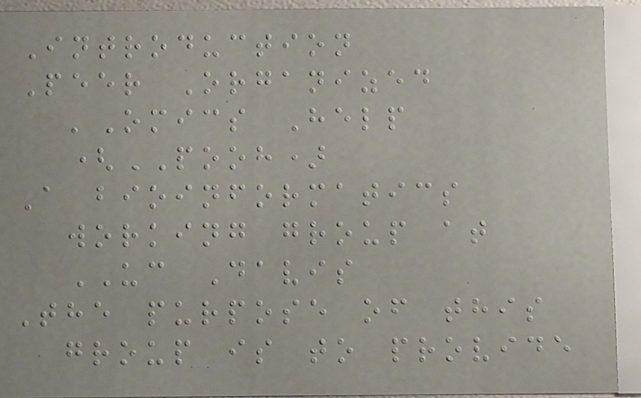Introduction
Peer Organized
'Omics Help
(POOH)
A bioinformatics
working group at
UC Davis
The purpose of this
group is to provide
